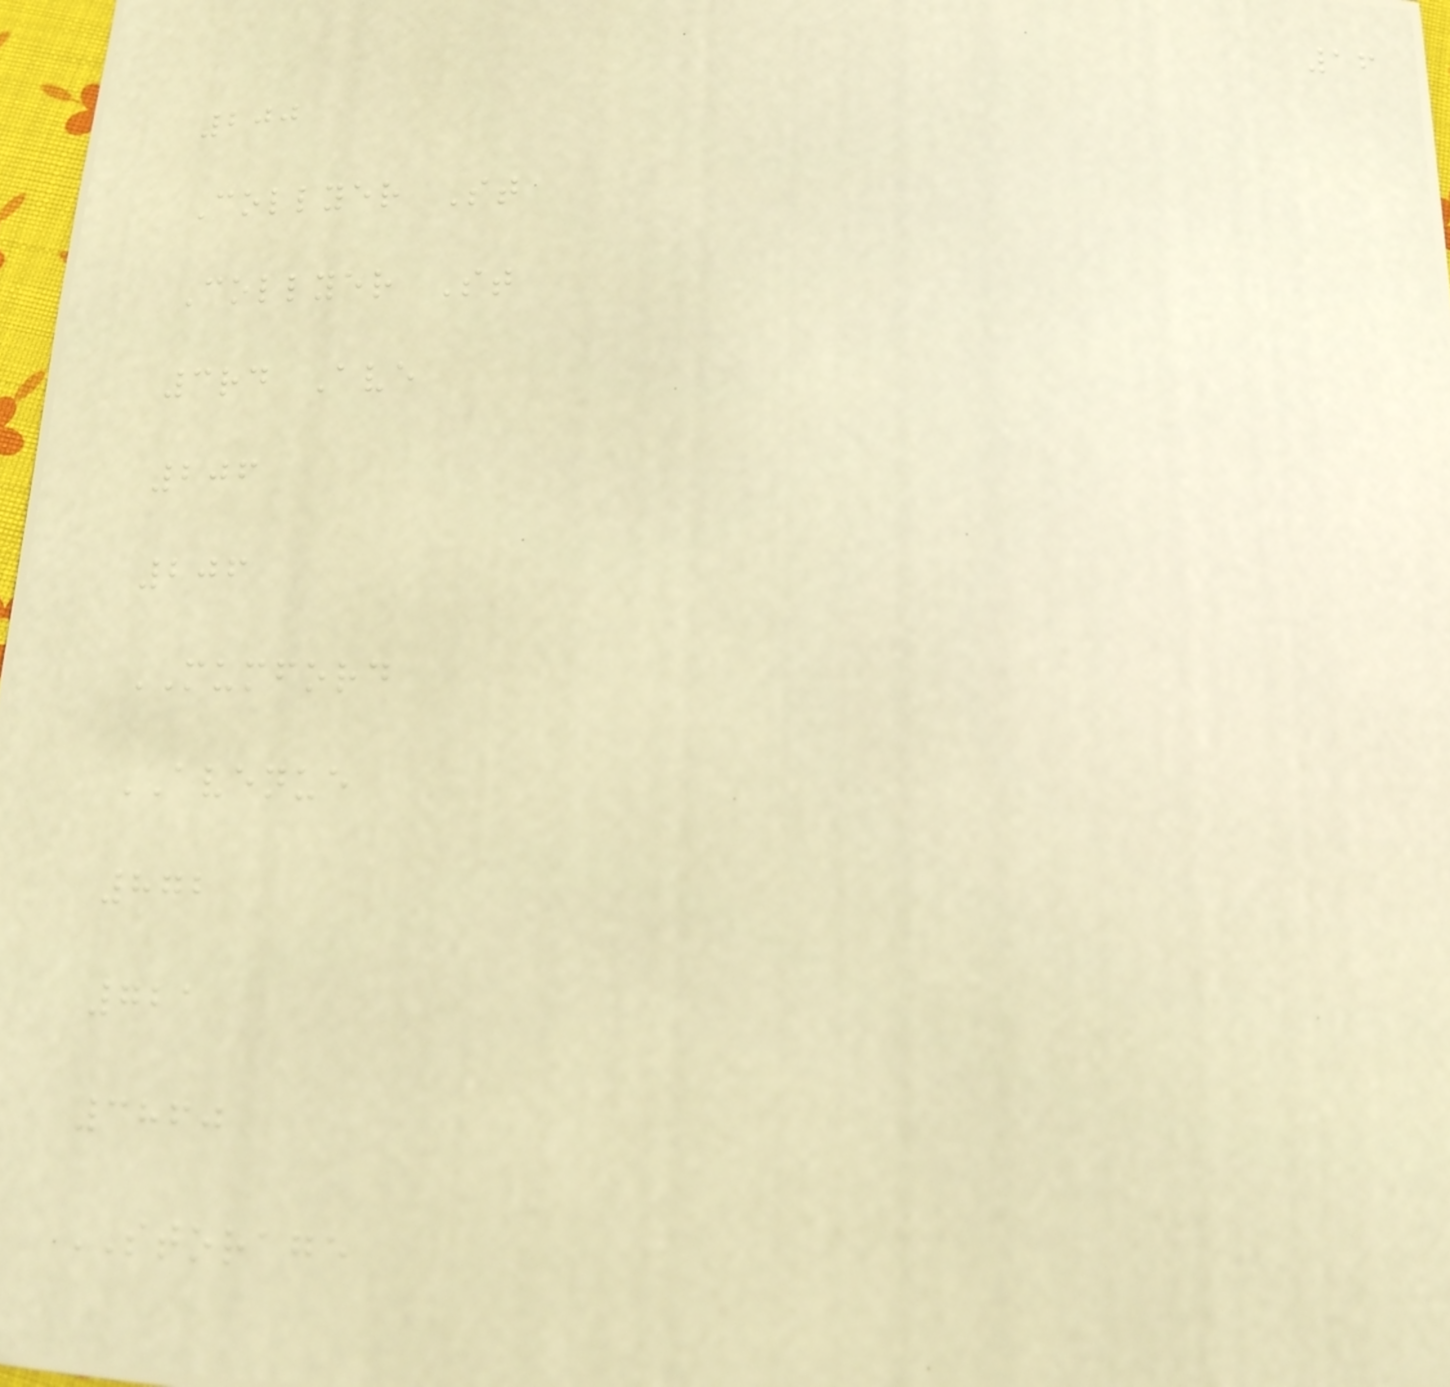16
200
Collyer St
Collyer St
3rd Ave
206
206
MUMFORD
AVENUE
872
721
3860
STORAGE
